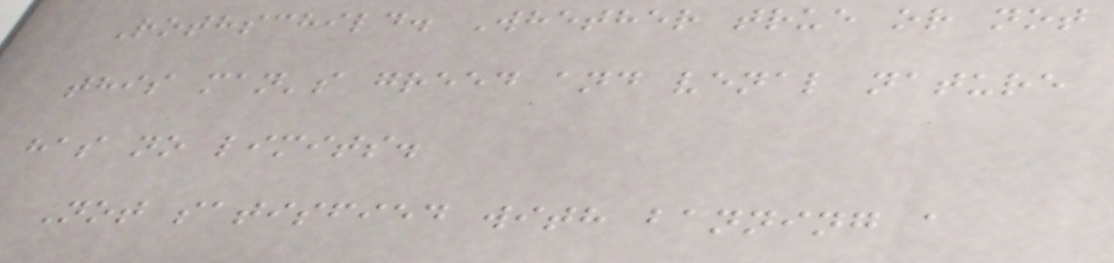Rothschild. Whether true or not
this man's greed and venal nature
has no limits.
Not satisfied with banning a
